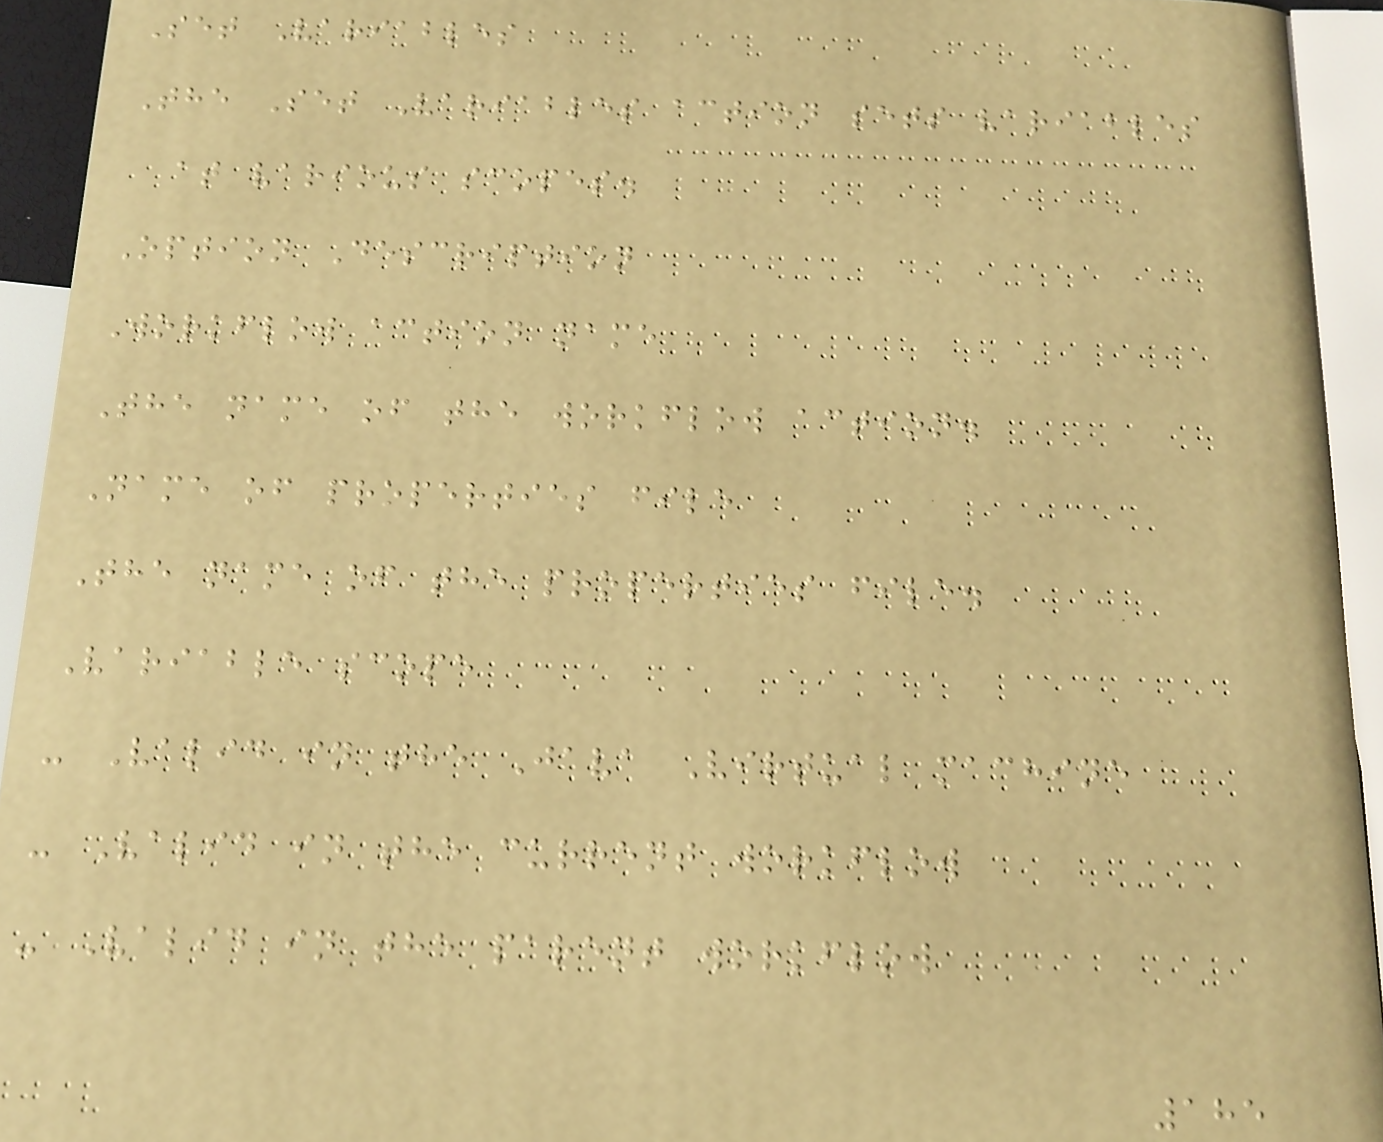Set Variables
The Set Variables action sets variables
at various scopes.
Option Description
Workflow action name
The name of the workflow action.
Name of properties file
The name of the properties file.
Variable scope
- Valid in the Java Virtual machine
- Valid in the current workflow
- Valid in the parent workflow
185
